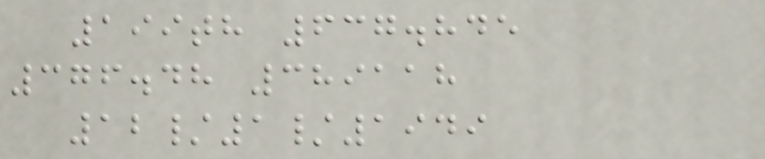199th 637.845
376.48 389118
12/1/1949
